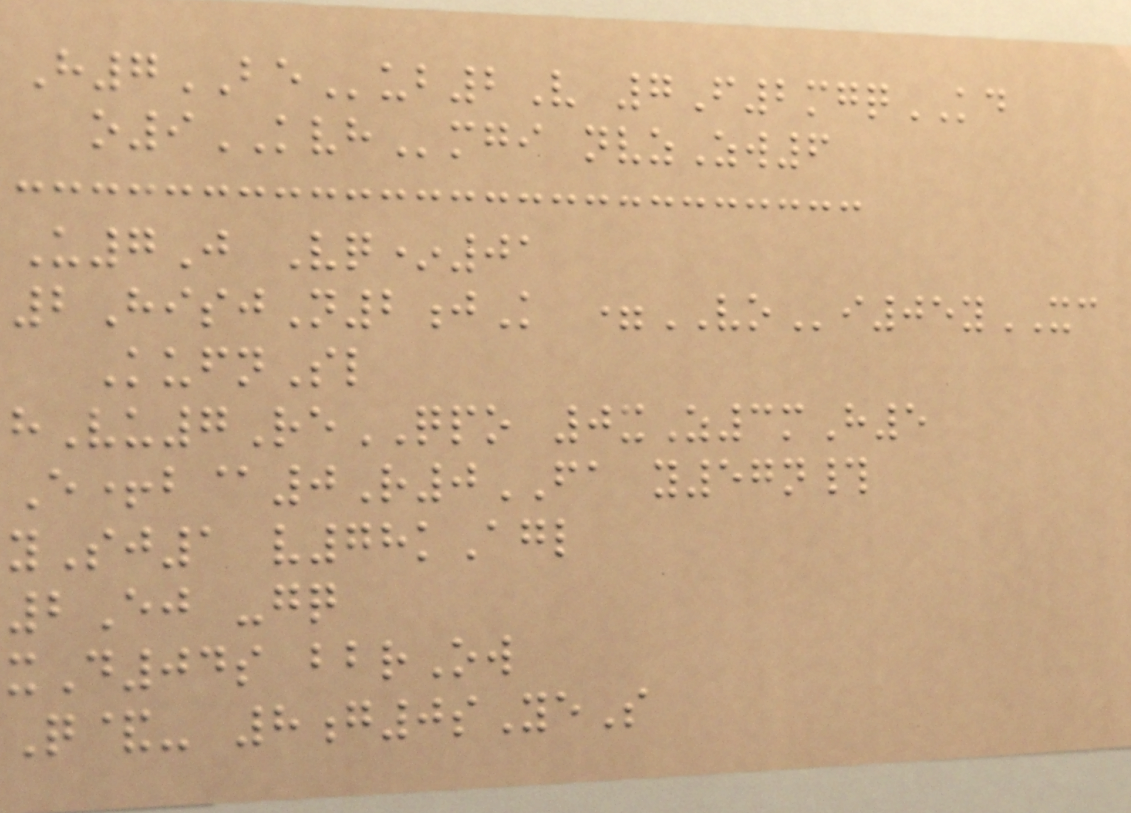H7BEub2V 7F2mgqKD
o9KVHmgi nvzZw6
U7J Vq*01
2HisjN2jK =VOi05yXC
KufnSl
hVu7ReQPO 0xZ3mH5
E+b@0R0FA y57n#
ySj1 v78kAgl
2Ej -gq
xD04s bbrOw
Q&- 8g0sYeS
